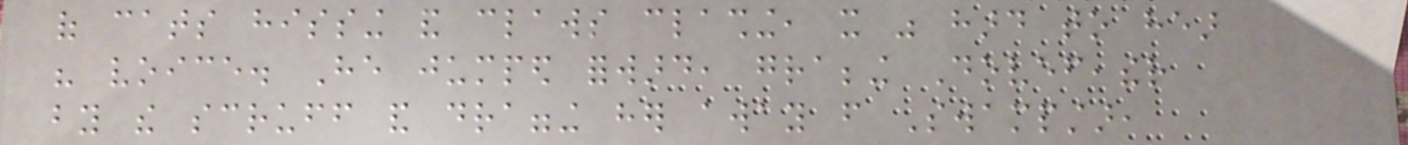of cats hissing and claws clashing, it was hard to hear
his voice. He jumped forward, grabbing Dovefeather
by the scruff and dragging her away from Swampstar,
